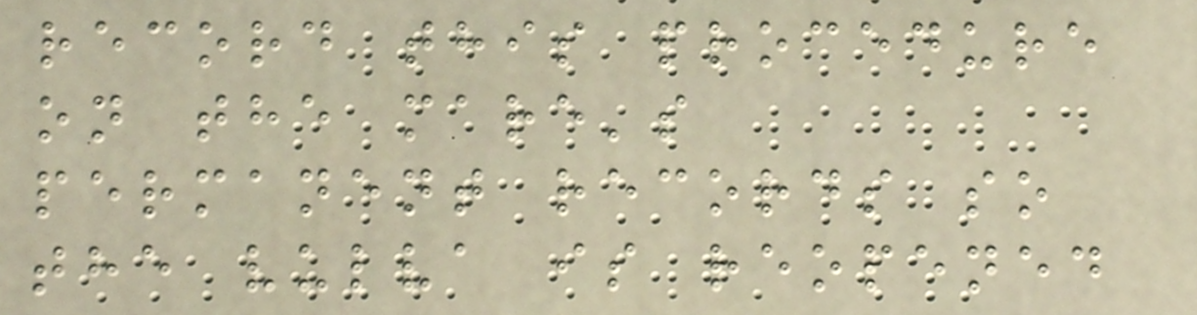record this procedure
on the mare's
permanent records so
the vulva is reopened
